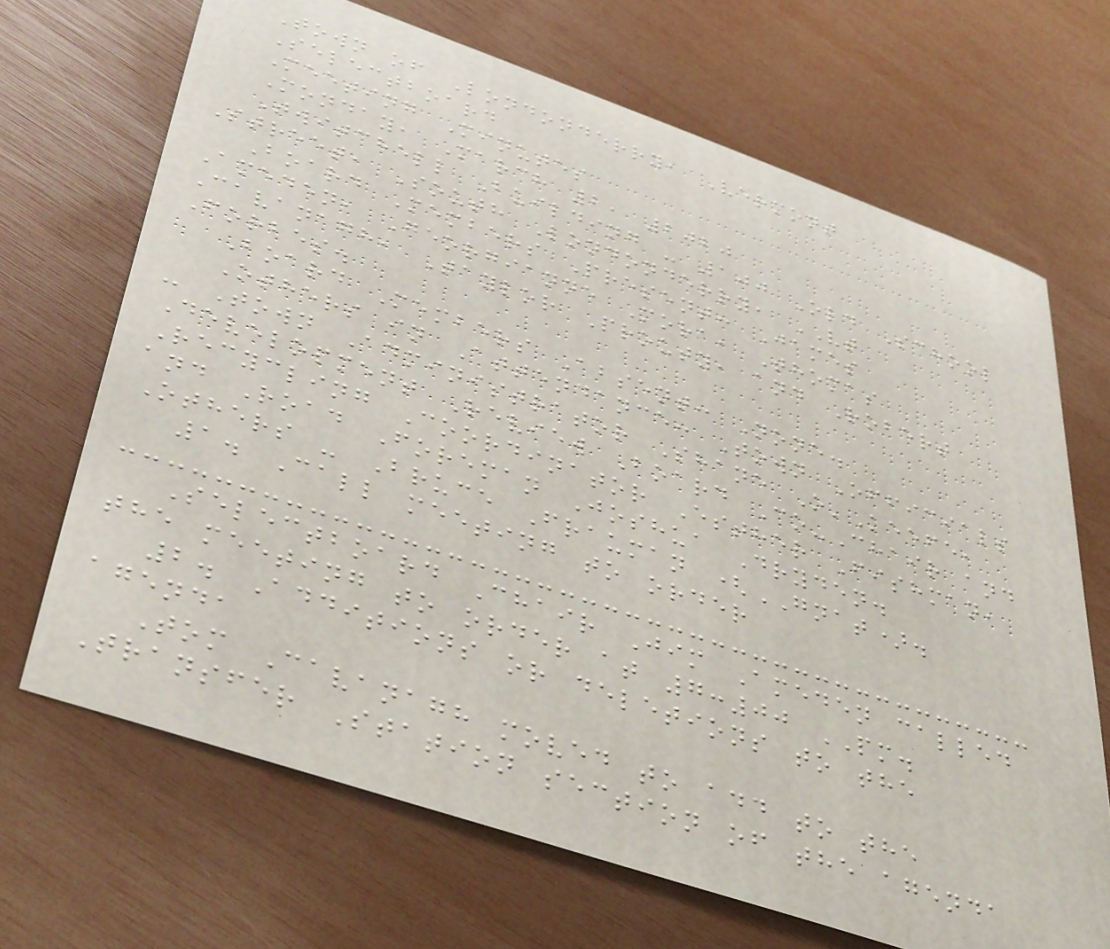Town of Londonderry, Vermont
Selectboard
Meeting Minutes
Monday, March 2, 2020
Twitchell Building - 100 Old School
Street, South Londonderry, VT
Board Members Present: James
Ameden, Georgianne Mora, Thomas
Cavanagh, Taylor Prouty, and Robert
Forbes.
Board Members Absent: None.
Others in Attendance: Town Officials
- Town Administrator Shane O'Keefe,
Development Review Board Co-Chair and
Recycling Coordinator Esther Fishman,
and Road Foreman Joshua Dryden.
Others - Bruce Frauman (GNAT).
1. Call meeting to order
Selectboard Chair Jim Ameden called
the meeting to order at 7:00 PM.
2. Additions or deletions to the
agenda
Tom Cavanagh moved to add to the
Transfer Station section of the agenda
